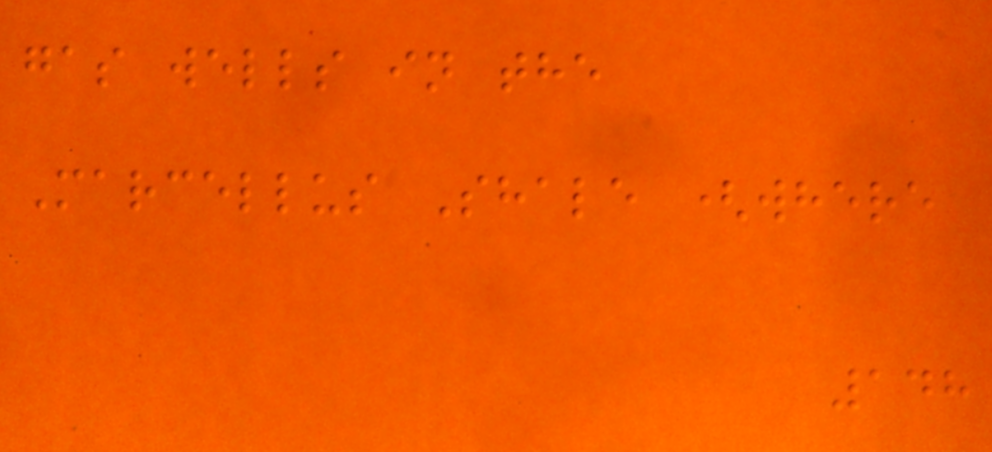gas wells in the
Marcellus Shale (where
148
